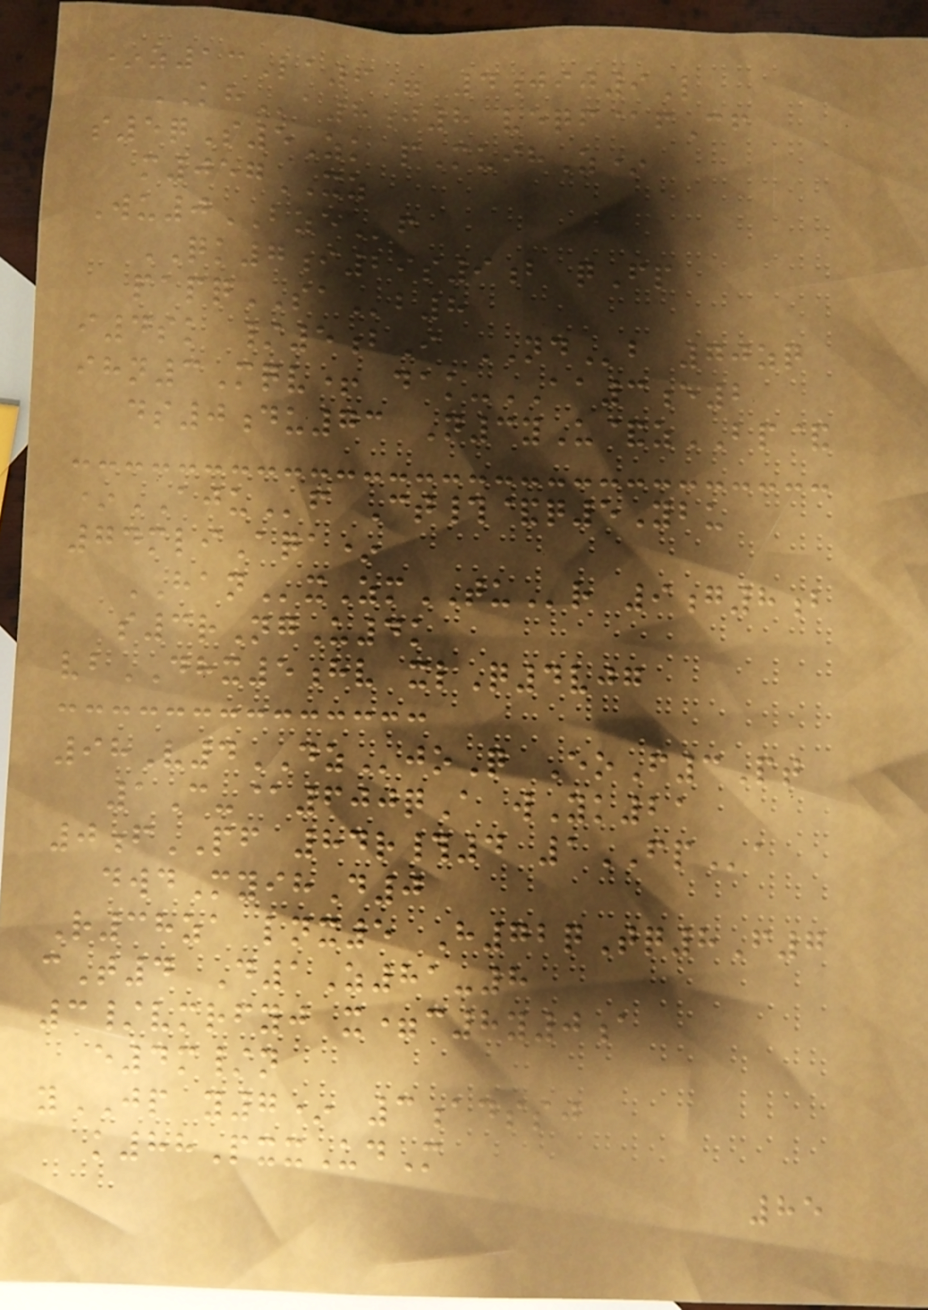*z13La6= 4jij9L
KHa8j8 veqf@fCf
s5qS5Zk pMuihZ*
m057XZ
Wu0BZEf
QK7i29s9b qFp
papqSAb8
i4sk /5bI NDb 70zq
ihn3Mqv+ dak-AA3e2
ds0du73 N3yU&zBP&
*AJUf Ct#&q5Ybu
74mliAqa*
HANxZmTUr 9g8b
s3rNgU4k
vbDHX5hv xlQ4vjg
98V4DZjoQ EoF3Pt
1C-@600qA wYk21
0fPF 84r#4 1FPa
dwdMyihD0
R38za lnx5 H72qTq8F7
cT4 D1Z81-8
3/vmrfyj x=c8y0a
e4m/n
yJP y7* 3adssj
k88PxxUdM
85
